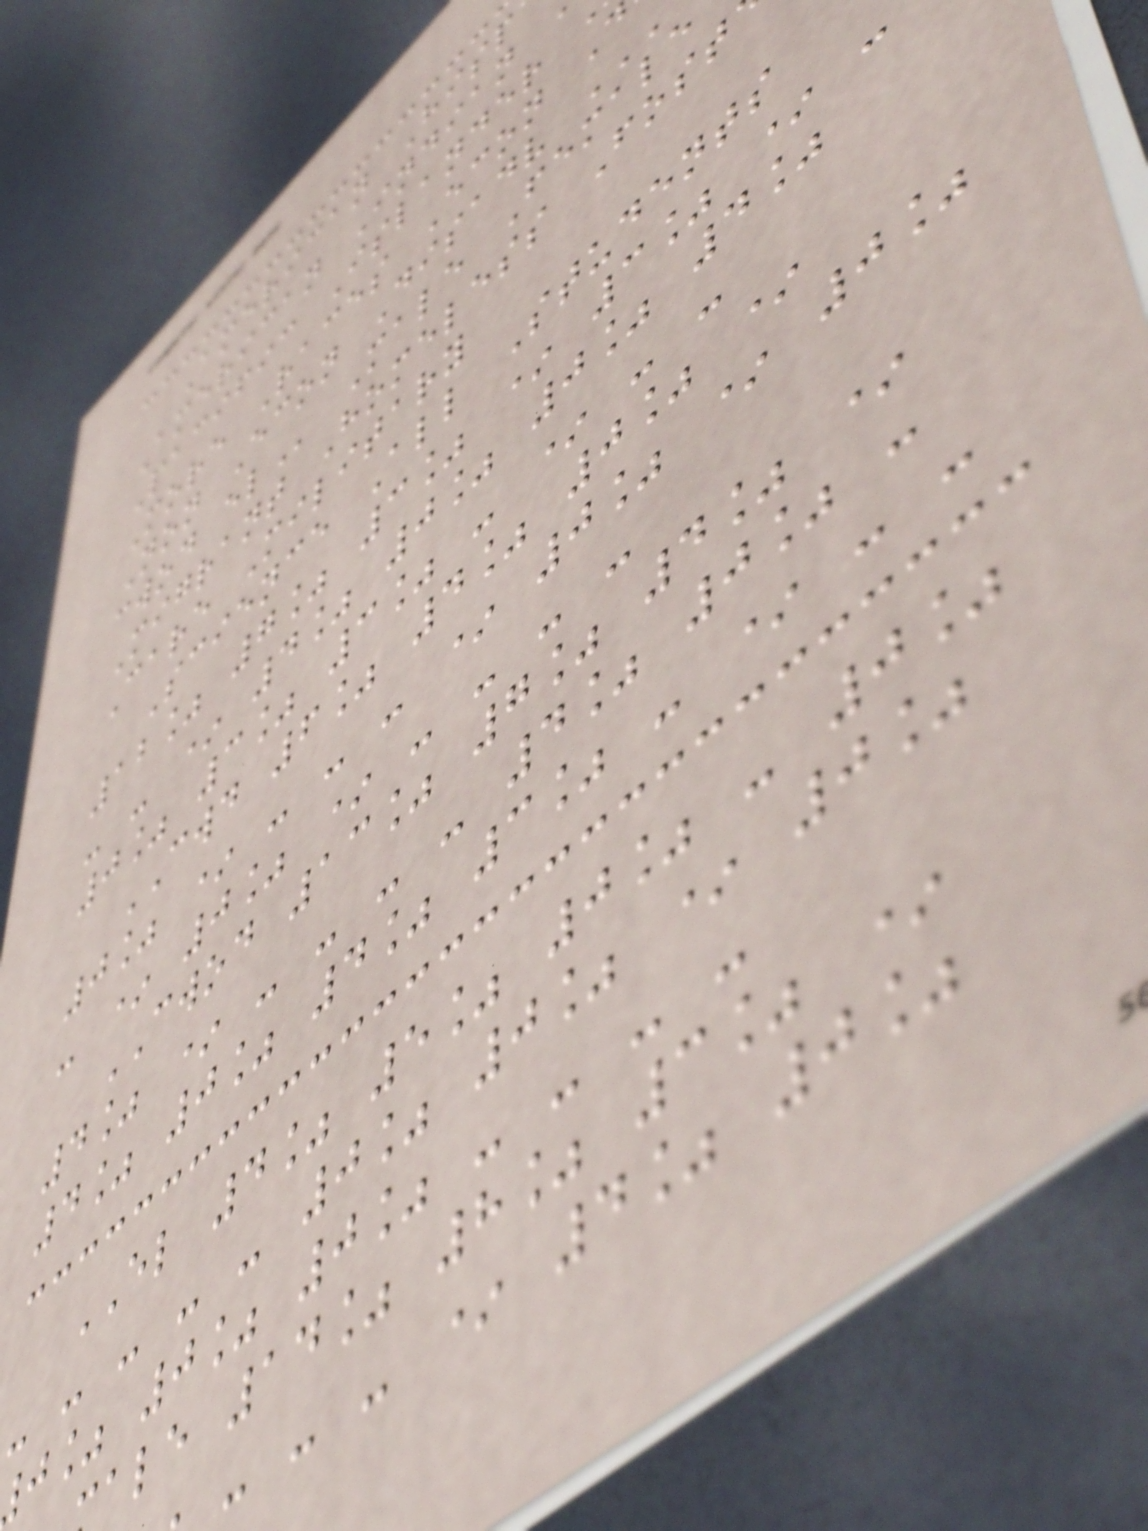American Hisp
American Indian
Pacific Islander
More Races Econ D
Non Econ Disadv
Migrant Homeless Fost
Care Military
Science All Students
12% 7% 3% * 3% * -
- - * 4% 0% 0% 4%
0% 3% 3% - * - -
CWD 6% 4% 0% *
0% * - - - * 0% * 0%
- * 0% * - - - -
CWOD 13% 7% 4% *
4% * - - - - 4% 0% -
4% 0% 4% 3% - * - -
EL 4% 5% 0% - 0%
- - - - - 0% 0% * 0%
j% 0% 0% - - - -
ale 14% 8% 3% *
- - - * 4% 0%
